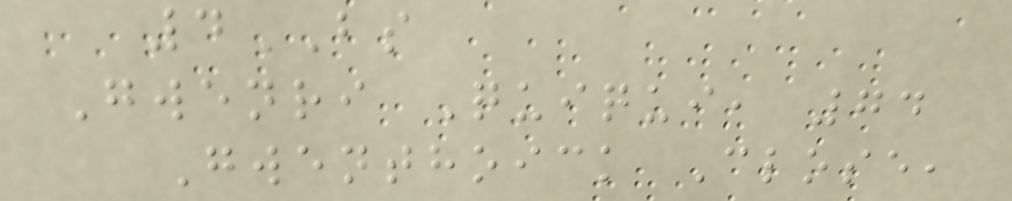4BS
Gwenri Quiqui, 74
Gwenthoick Close,
